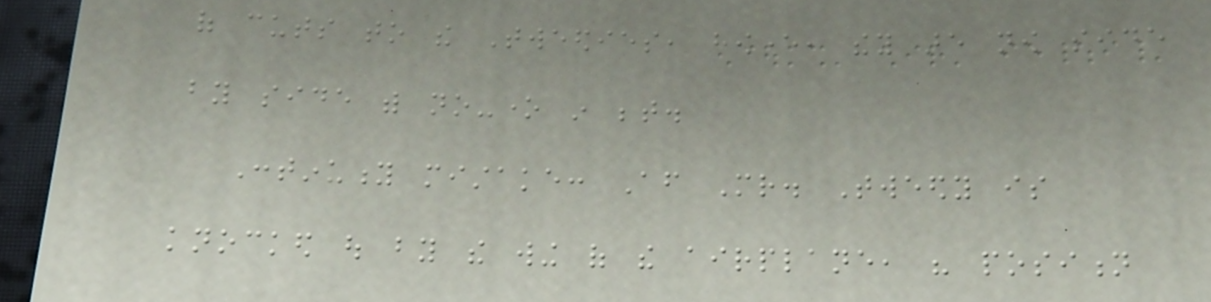of cuts to the Tweedies, however, they are now side
by side with no-one in between.
Continuity mistake: After Mr. Tweedy is
knocked out by the wing of the airplane, his position
